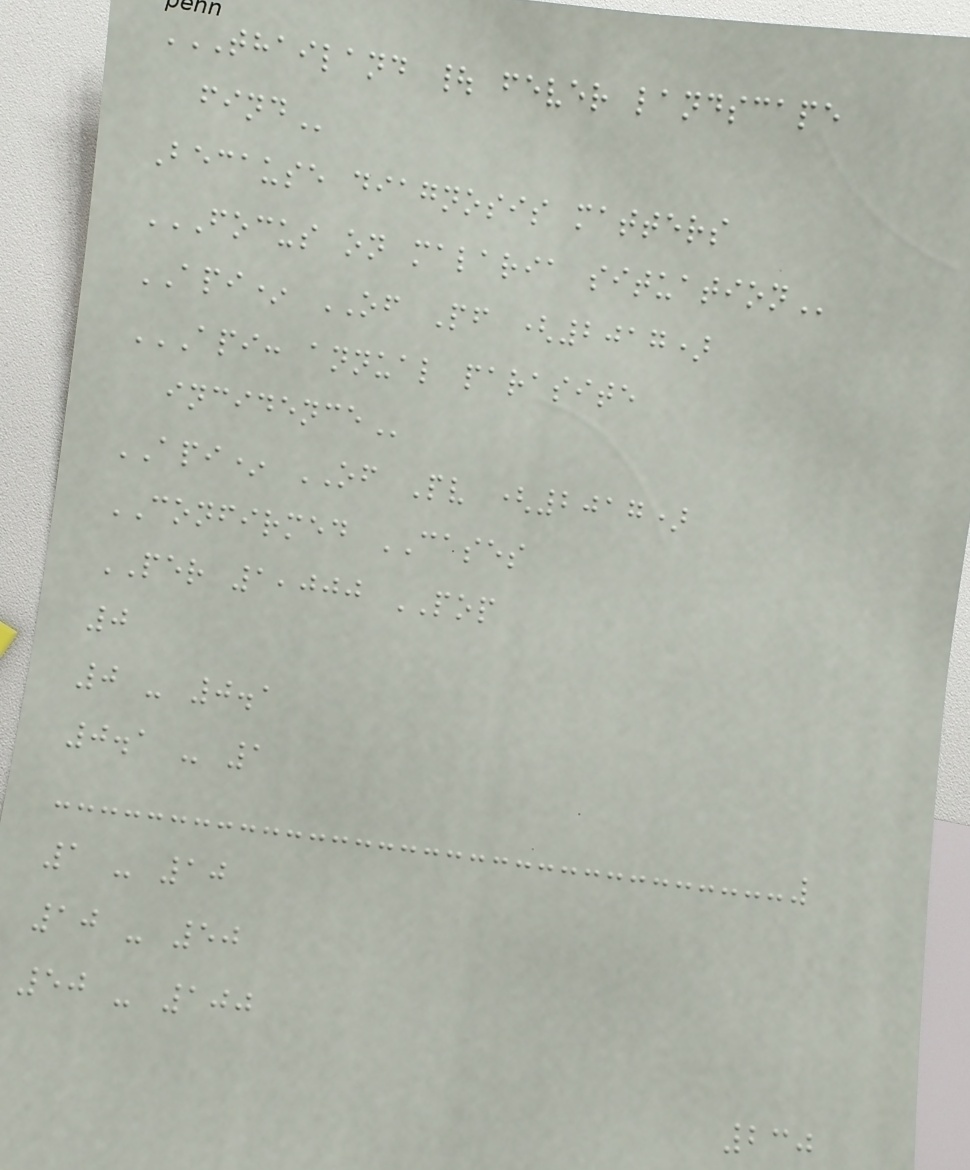THAILAND | FEVER LANDSCAPE
FIND
Because diagnosis matters
FOCUS ON MALARIA SITUATION
API* OF Pf (2017)
API: ANNUAL PARASITE
INCIDENCE
API* OF Pv (2017)
CONFIRMED CASES
PER 1,000 POP
0
0 - 0.1
0.1 - 1
1 - 10
10 - 50
50 - 100
230
